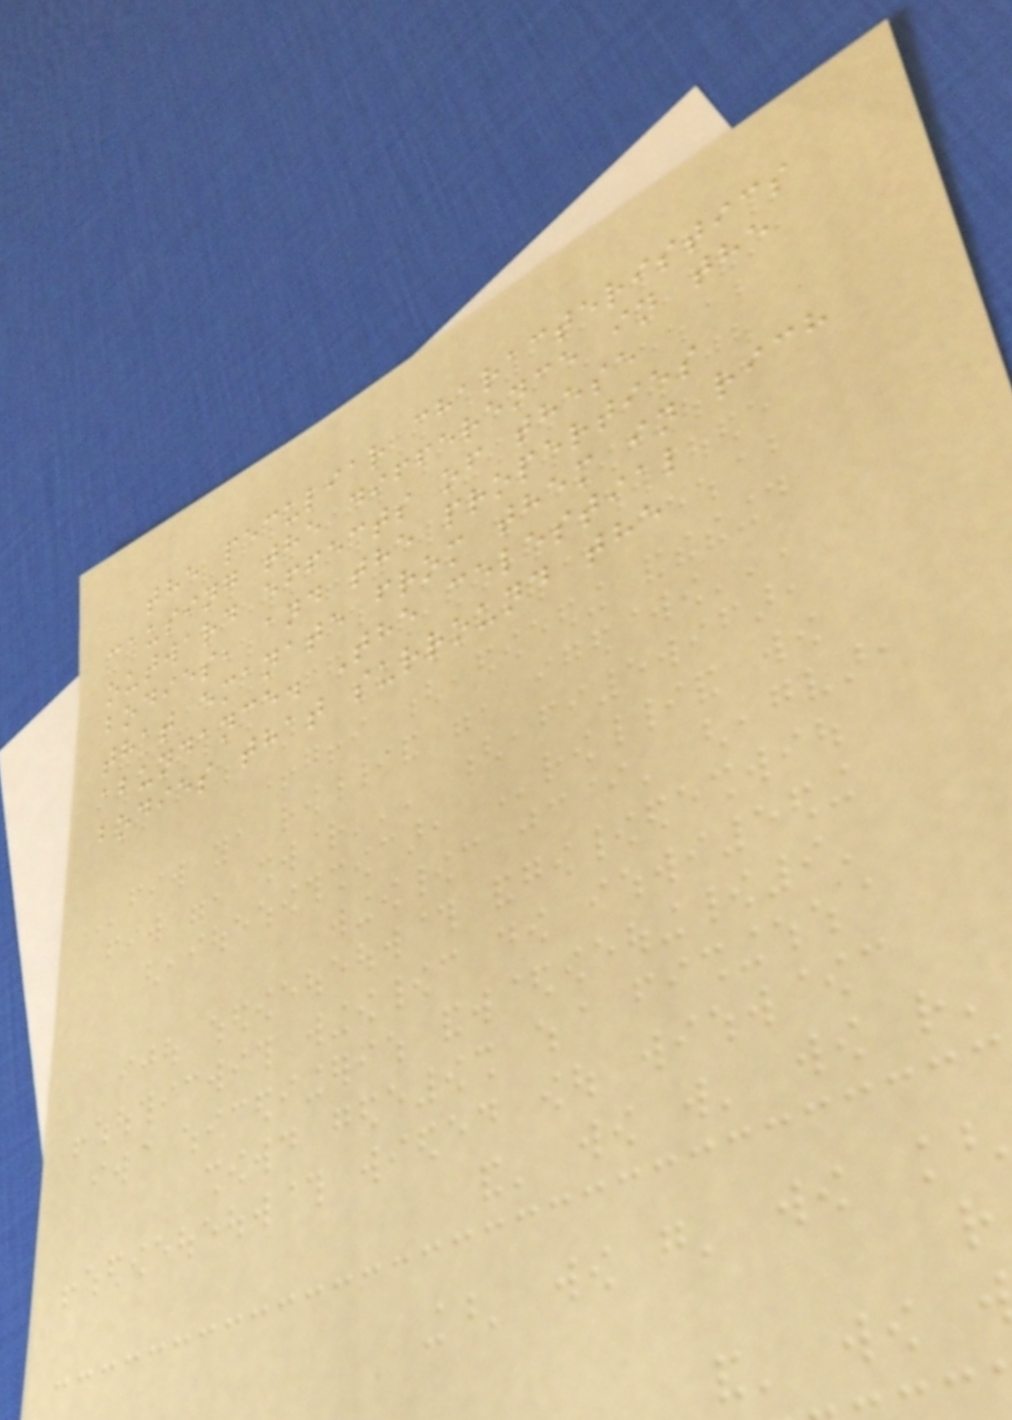the peculiar characteristics
causing the difference in the
outward effects of these
bodies, and the properties
that emanate from them in rich
abundance. The celestial
bodies that surround the
